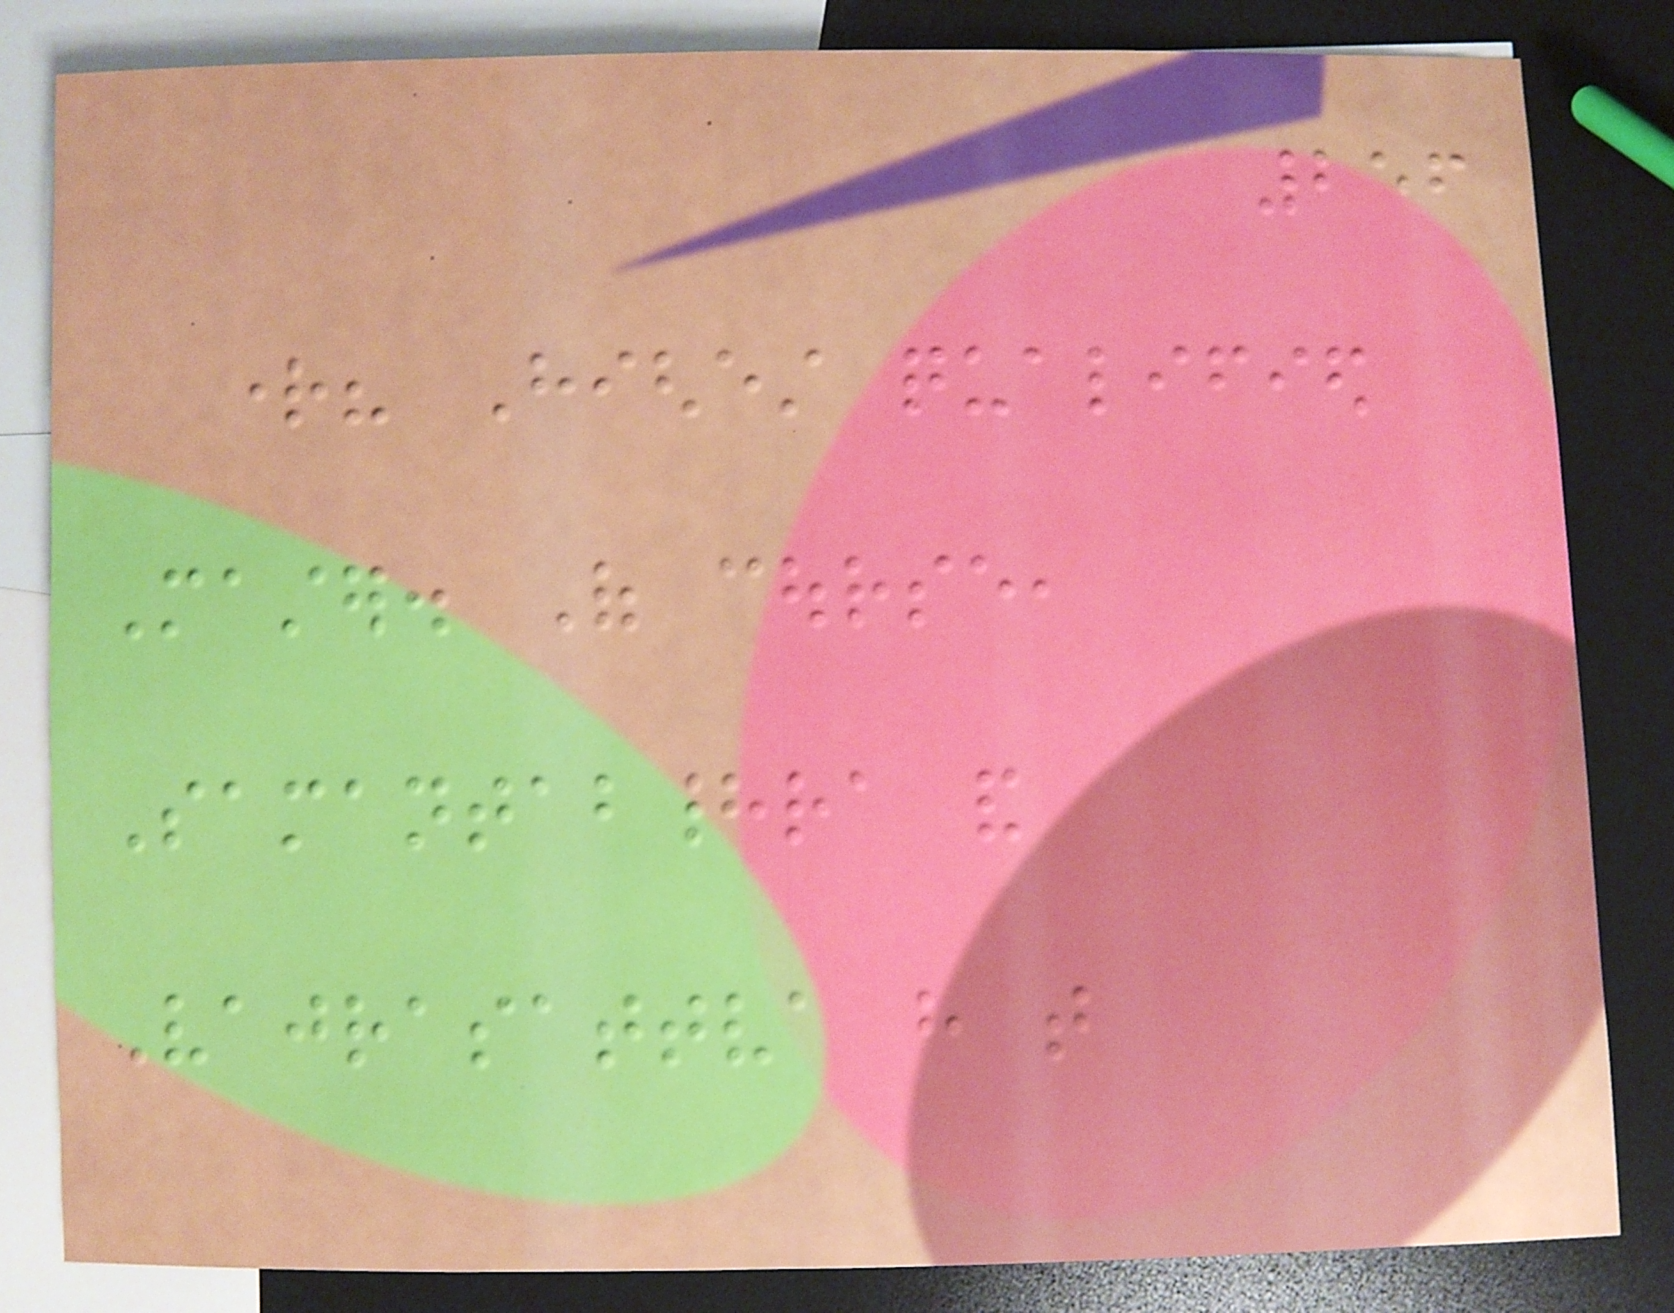256
right? Highest qualified
Master. Of course,
Samantabhadra and
Vajrasattva have that
